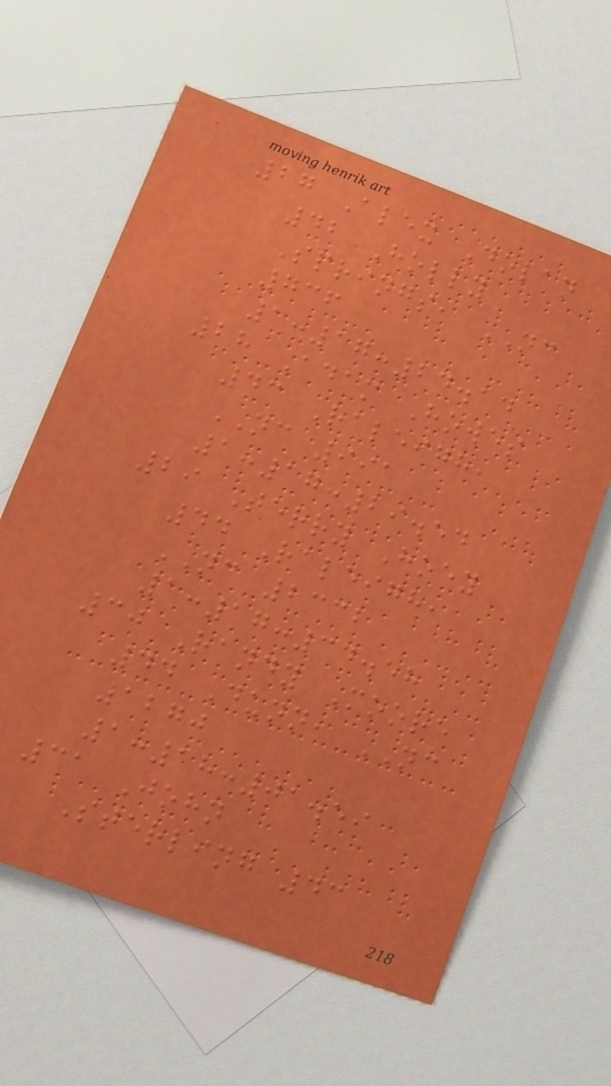27 Alex Dolan
42 Holly
Springs, NC
736
1:17:24.14
28 Adam Howes
43 Raleigh,
NC 991
1:17:29.54
29 Terry Hoey
44 Raleigh,
NC 2332
1:17:34.58
30 Randy Moore
44 Dunn, NC
1270
1:18:01.59
31 John
Sterling 43
